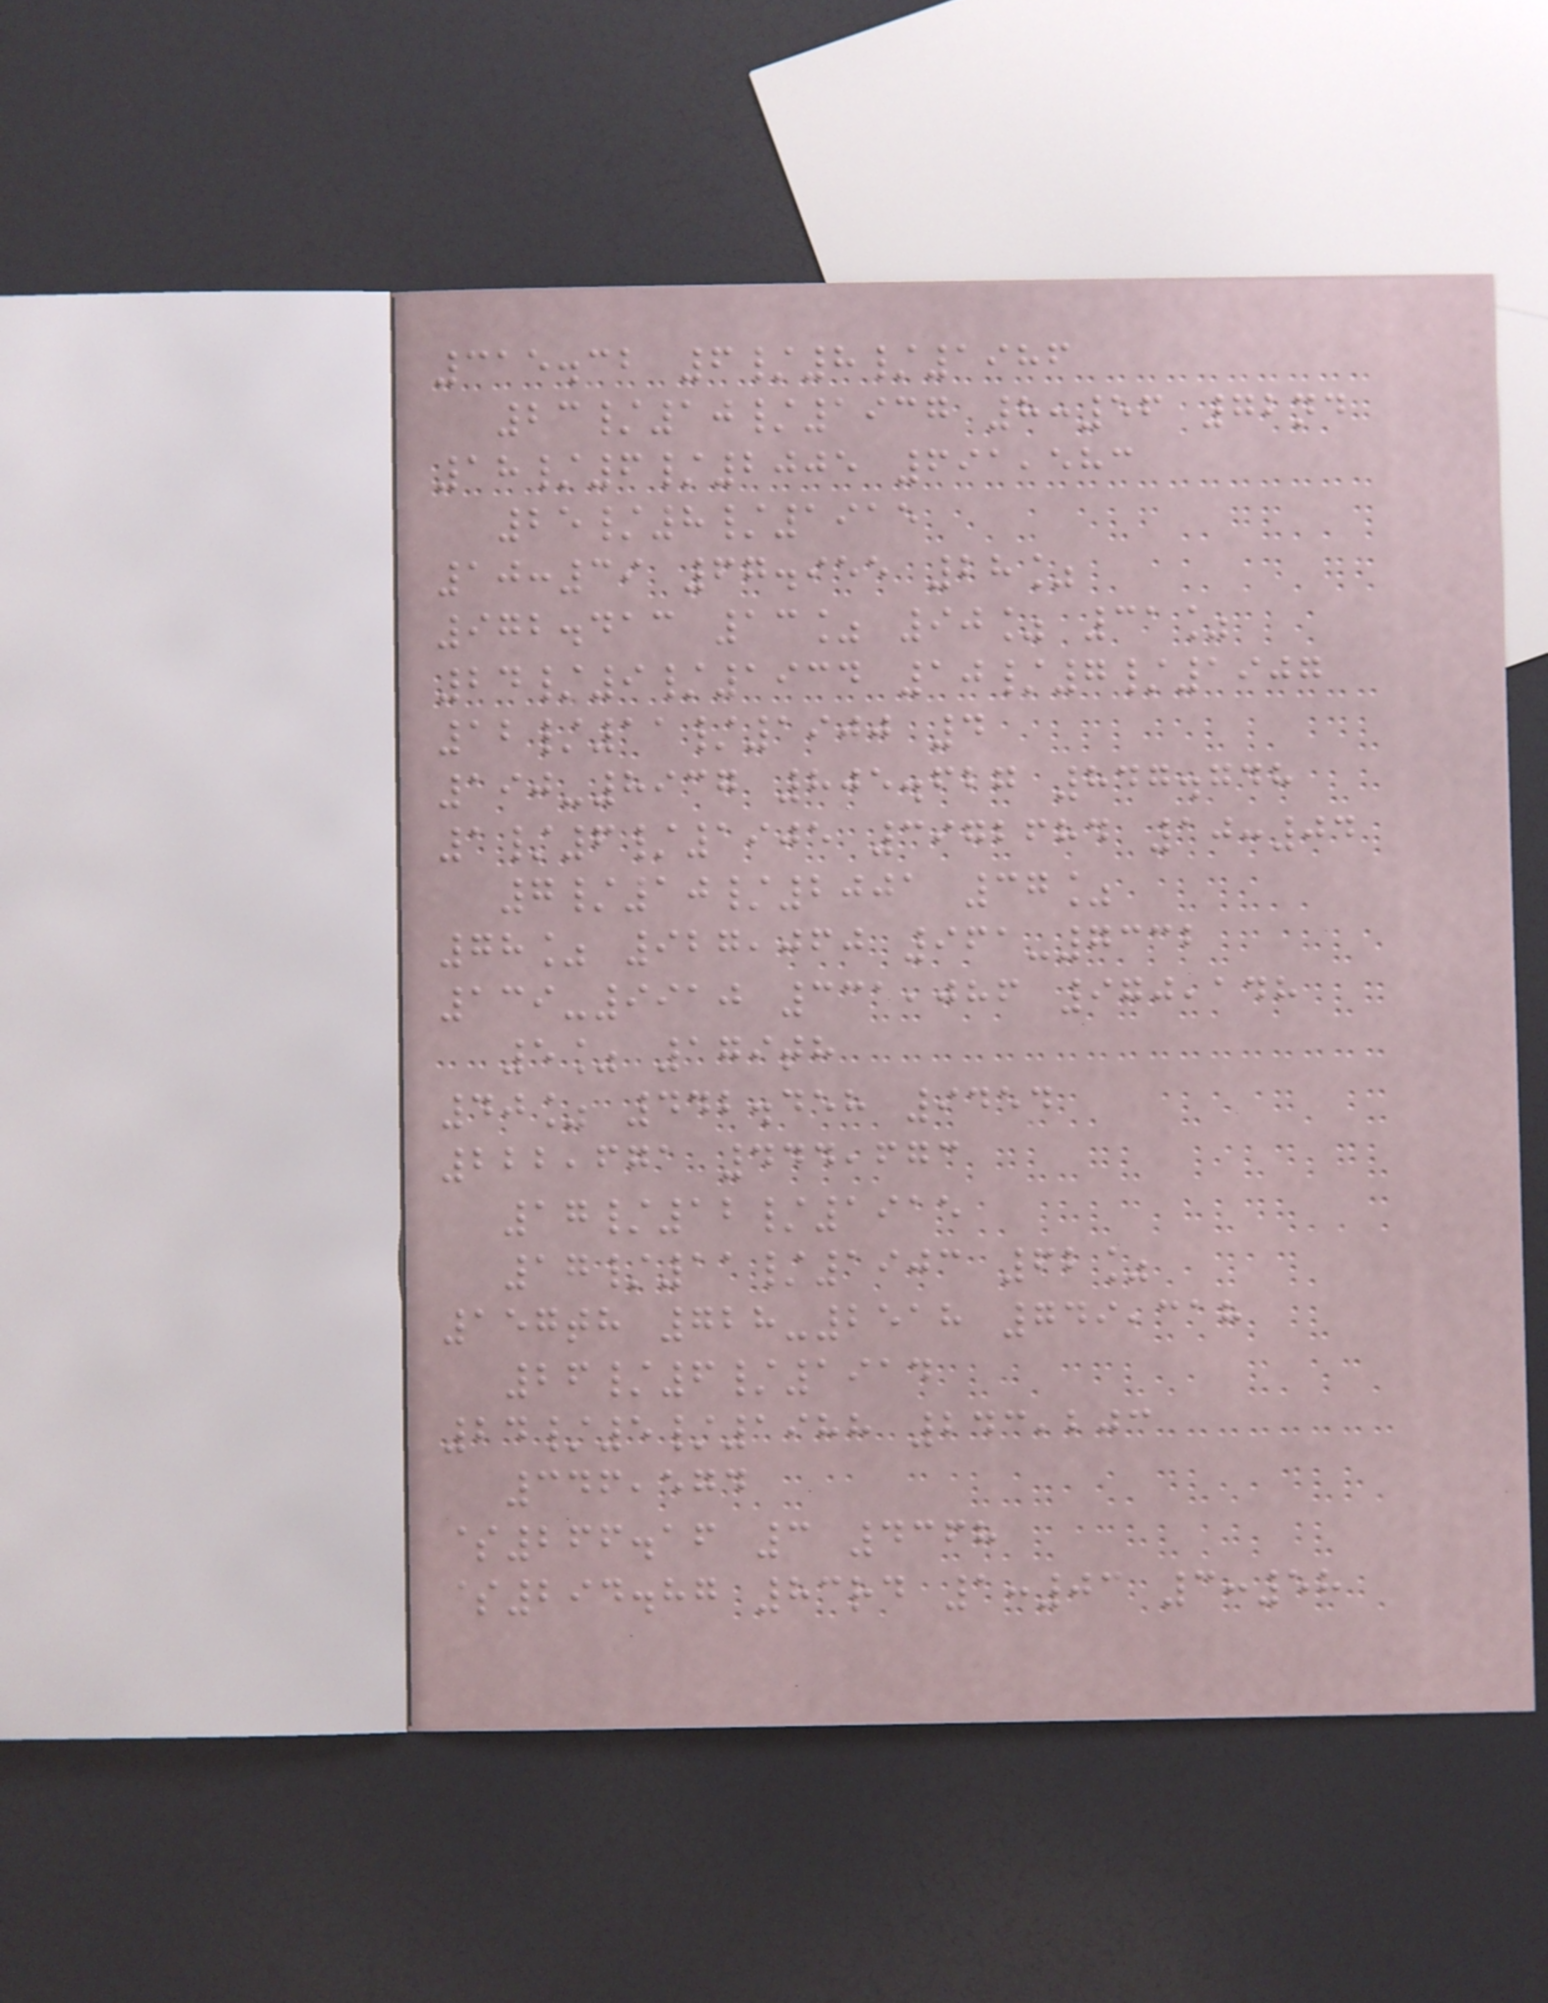315.32 6/8/1986
23/10/1937 8:56 72nd
18/6/2005 691,583
25/8/1915
10:39 67.955 28%
972.413 13% 90% 31%
24/9/1934 10/7/1907
12/11/1900 4
190-8937 805.627 847.748
1/6/1905 3972684 10:04
7/10/2001 37%
78% 927,060 961-7332
139-9910 331,086 970,148
5% 179th
40% 442.458 9454
222,671 444,673
17/12/1915
17/11/1903 62%
157th 728-2518 749,318
26/6/1914
24/5/1988 243,203
346,574
$266.16 3 4368
$294.87 83rd 1:03 3:58
